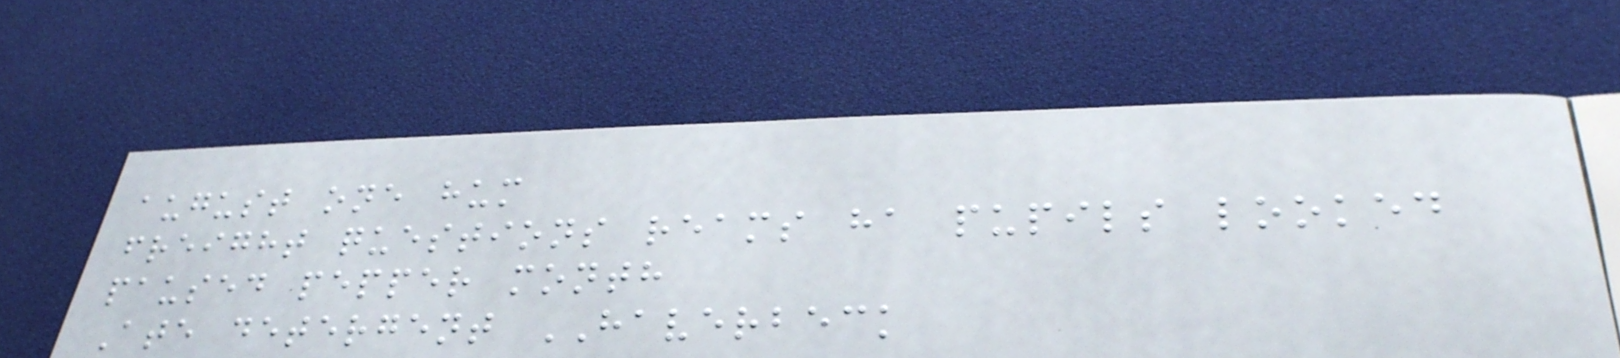august one hum
freight questions reams ha pupils looked
paused pepper month
Ate detergent HAVERBECK
